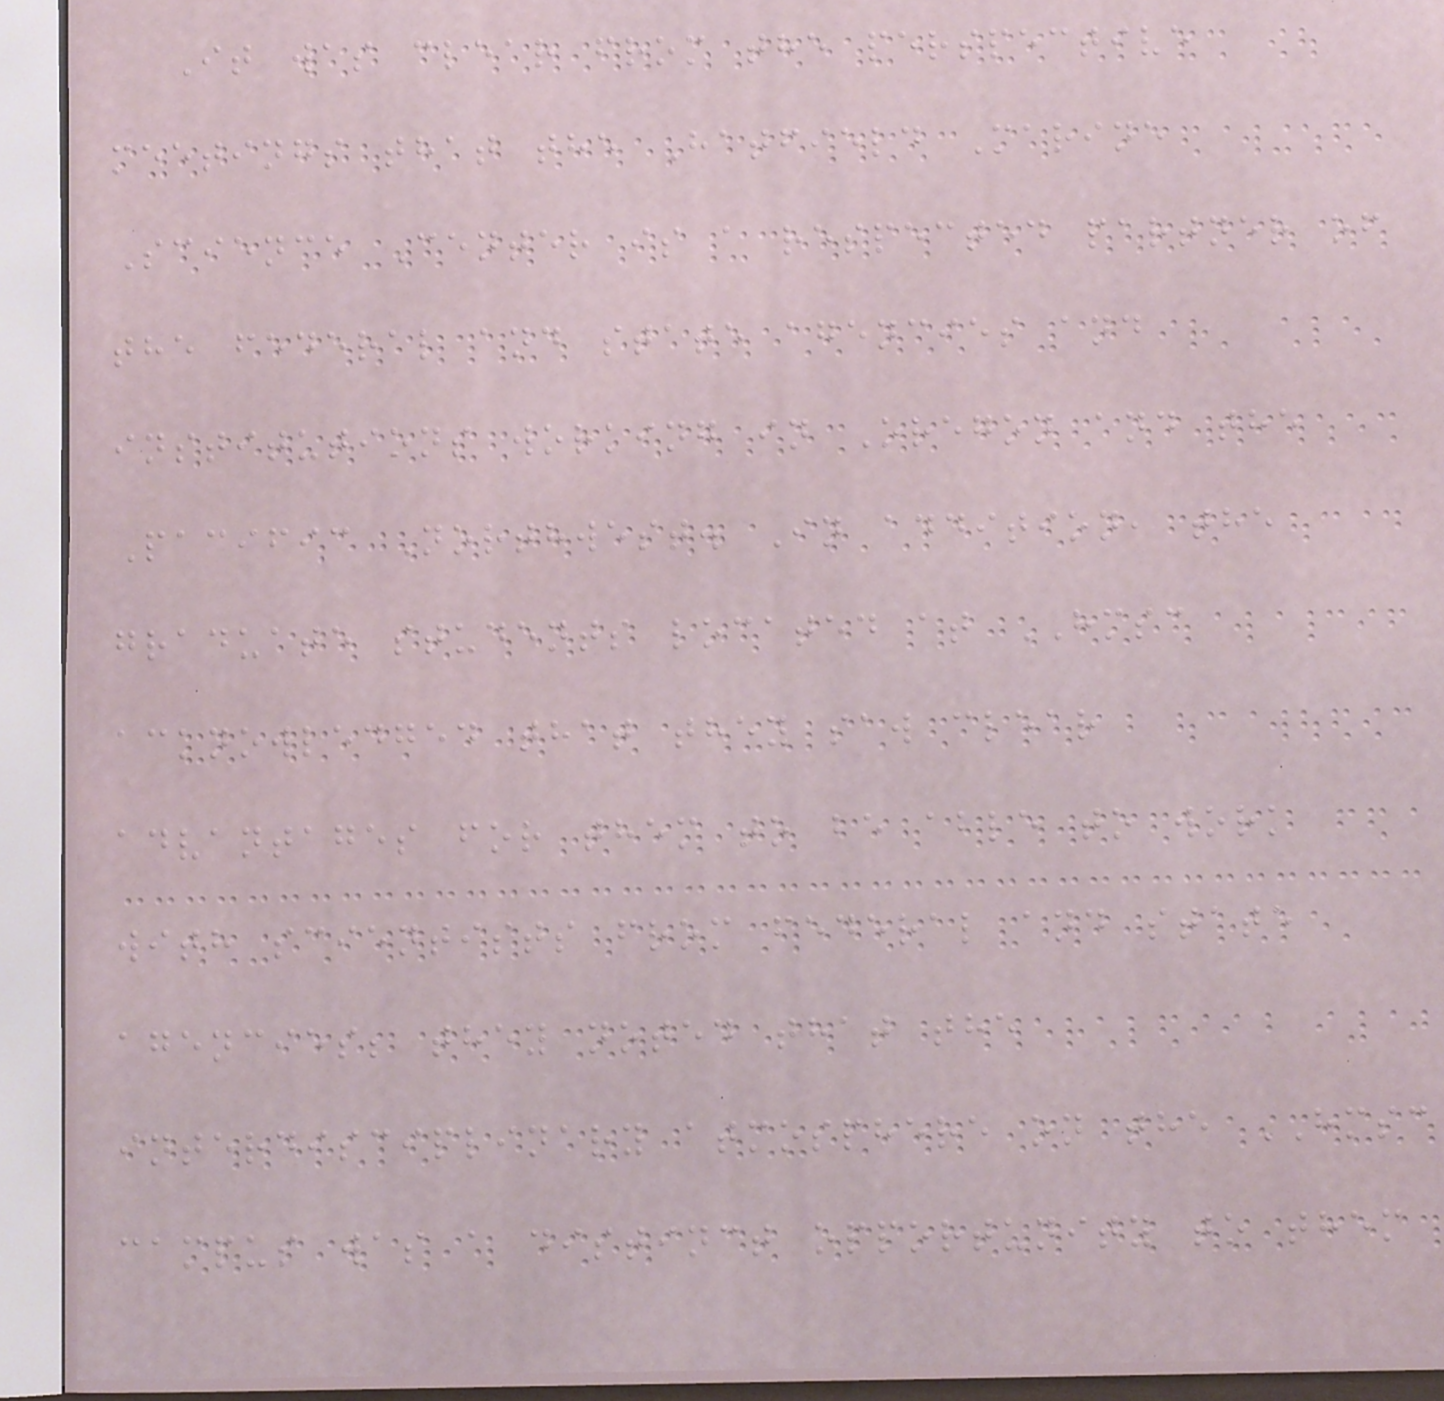It was clear from the perspective
meetings that the Hatfield Marine
Science Center is a respected partner of
the federal and state agencies and
institutions working in Oregon and the
Pacific Northwest. In addition, the
graduate students located at HMSC
acknowledged that they saw clear
advantages for them to be able to work
with scientists from federal and state
agencies; they noted that the
interdisciplinary atmosphere on the HMSC
campus was a distinct opportunity to them
